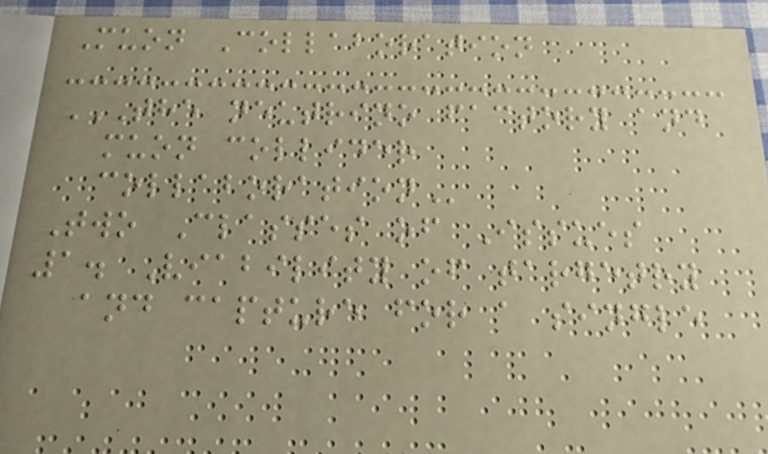Muon Collaboration
THE NEUTRINO FACTORY AND
MUON COLLIDER
COLLABORATION
Two Classes of Issues
1. Viability of targetry
and capture for a single
